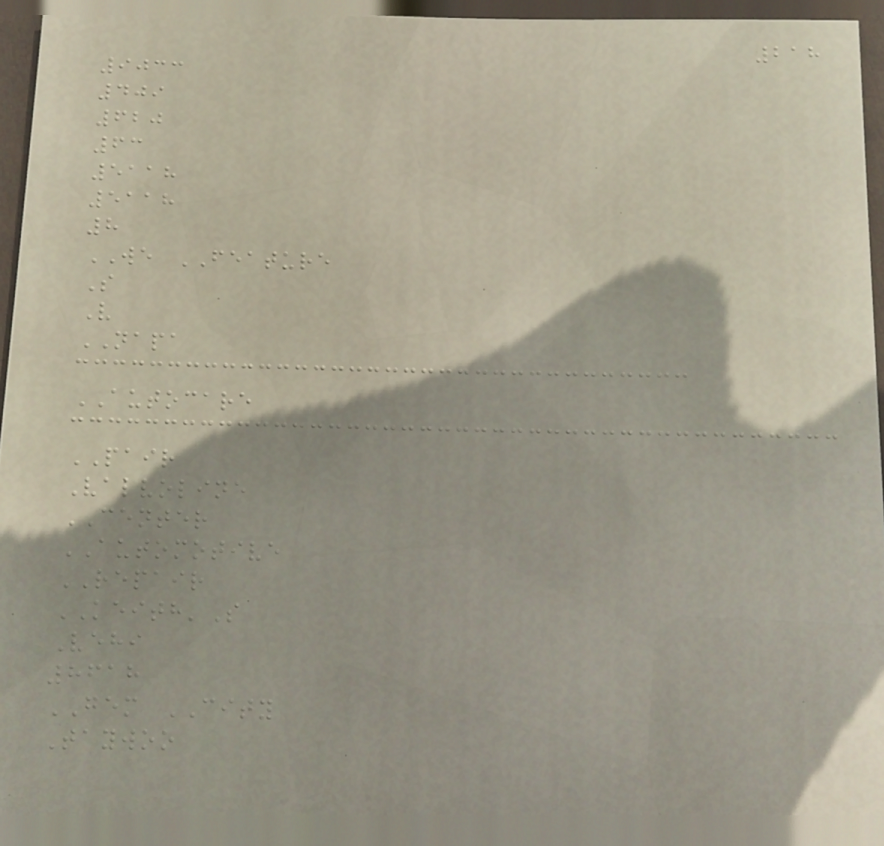218
9033
409
620
63
5118
5118
8
WE FEATURE
S
V
NAPA
AUTOCARE
PAIR
Valvoline
CENTER
AUTOMOTIVE
REPAIR
KEITH'S
Vehi
8618
GEM CITY
Taywoo
